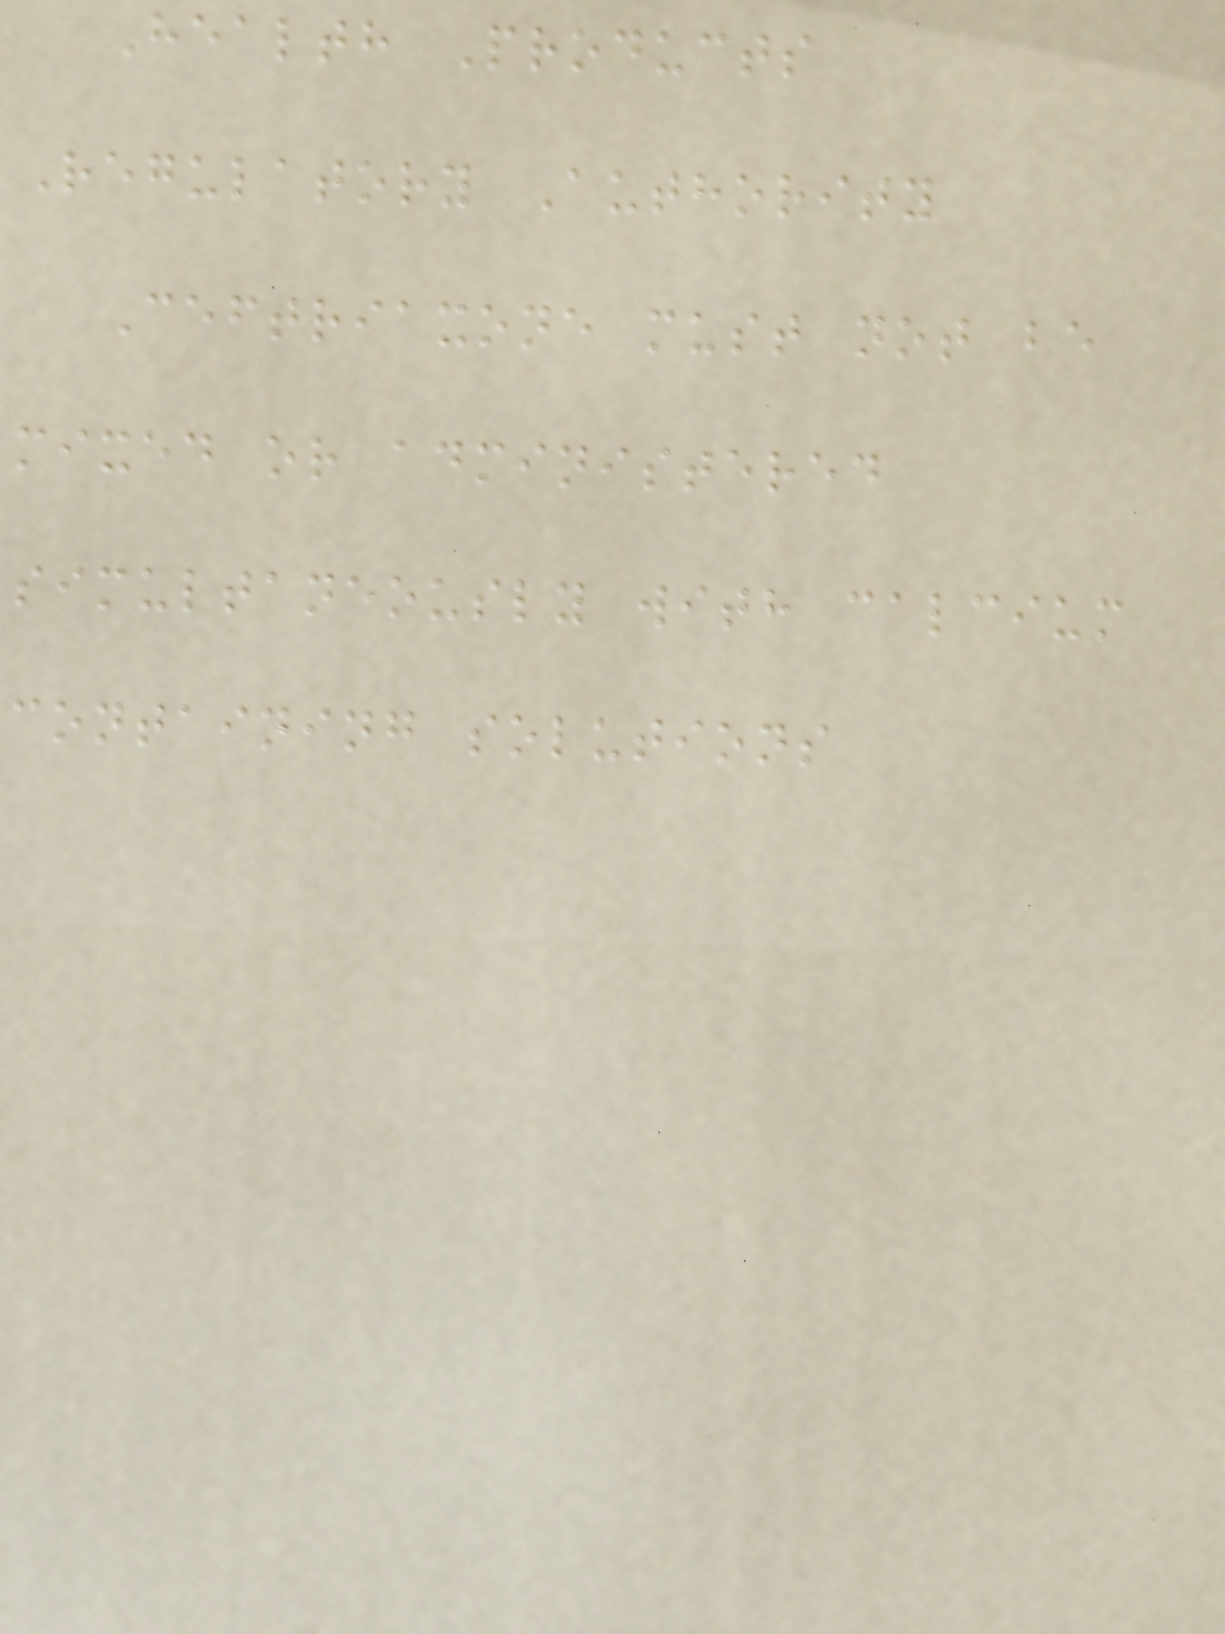Health Products
Regulatory Authority
Ceftriaxone must not be
mixed or administered
simultaneously with calcium
containing solutions
